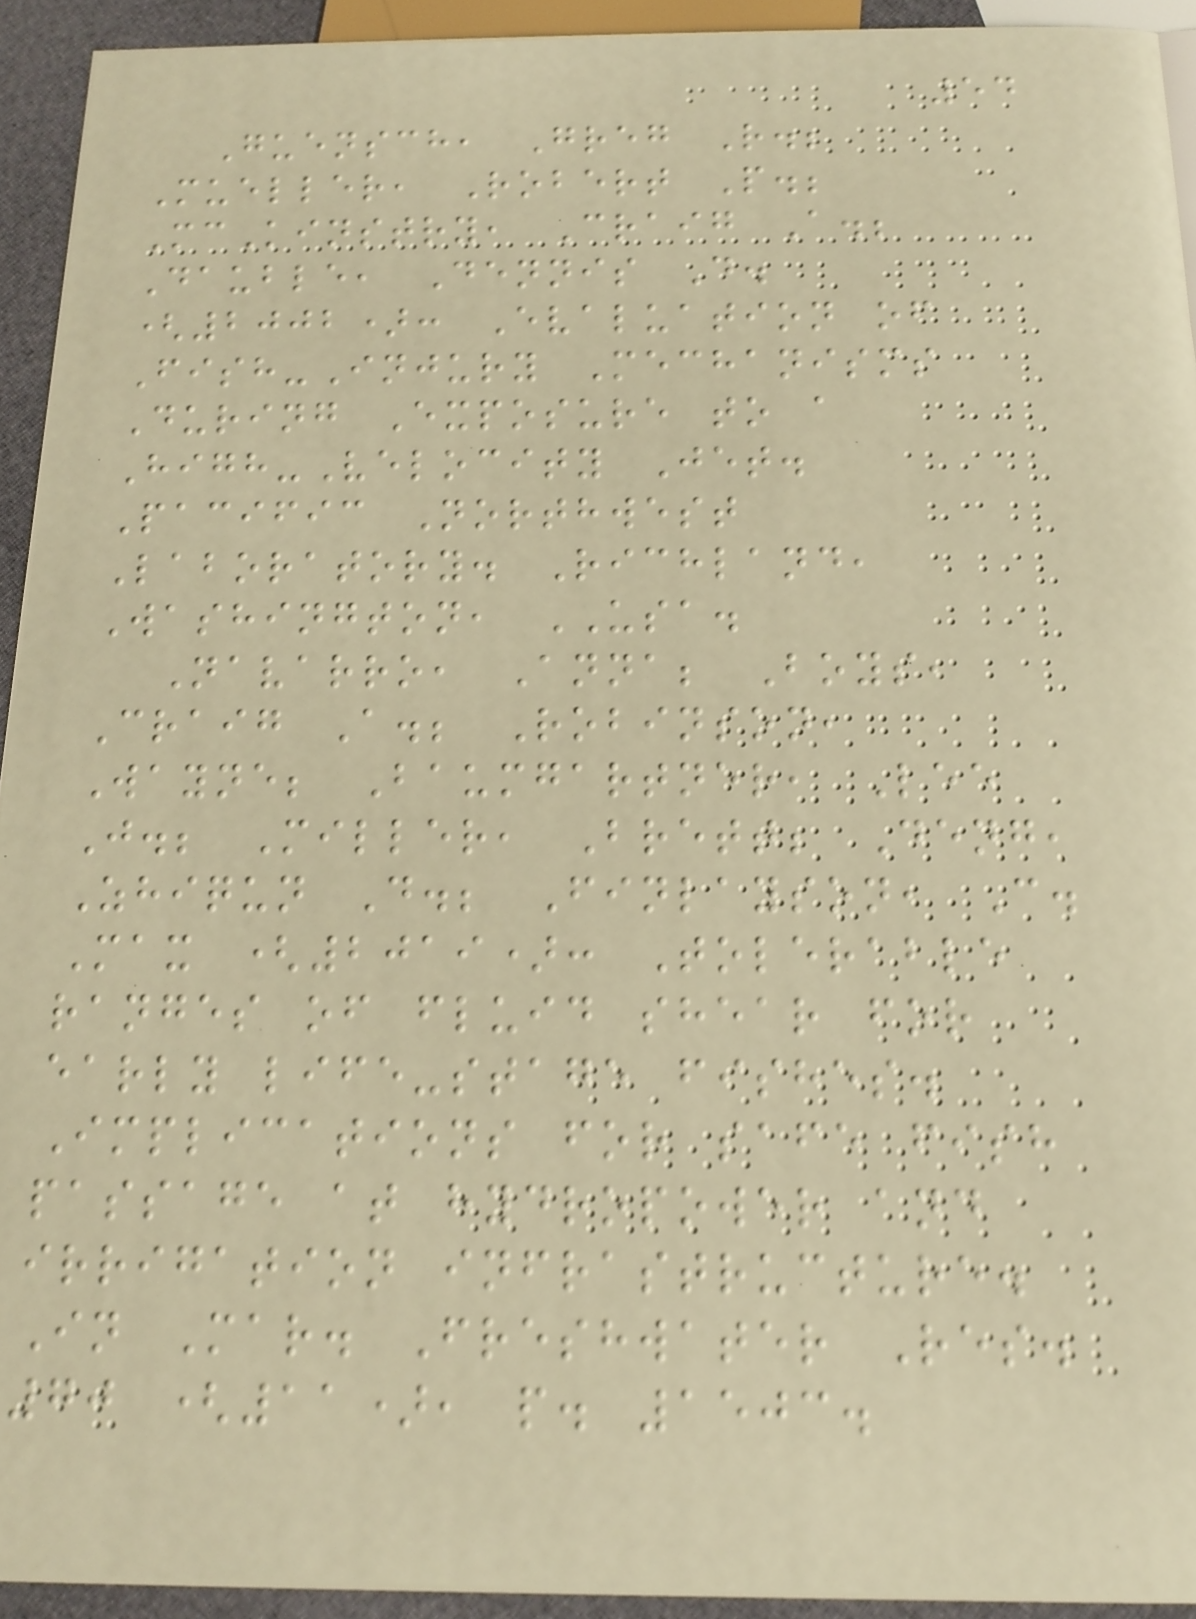54
Guensch, Greg R.;
Mueller, Robert P.;
McKinstry, Craig A.;
Dauble, Dennis D.
(2002): Evaluation of
Fish-Injury Mechanisms
During Exposure to a
High-Velocity Jet.
Pacific Northwest
Laboratory. Richland,
Washington, USA.
Navarro, Anna; Boys,
Craig A.; Robinson,
Wayne; Baumgartner, Lee
J.; Miller, Brett; Deng,
Zhiqun D.; Finlayson, C.
Max (2019): Tolerable
ranges of fluid shear for
early life-stage fishes.
Implications for safe fish
passage at hydropower and
irrigation infrastructure.
In Mar. Freshwater Res.
70 (11), p. 1503.
